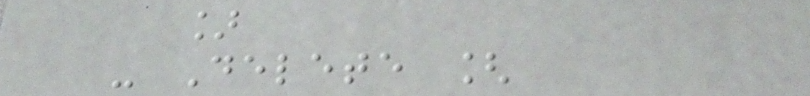]
- Delete [
